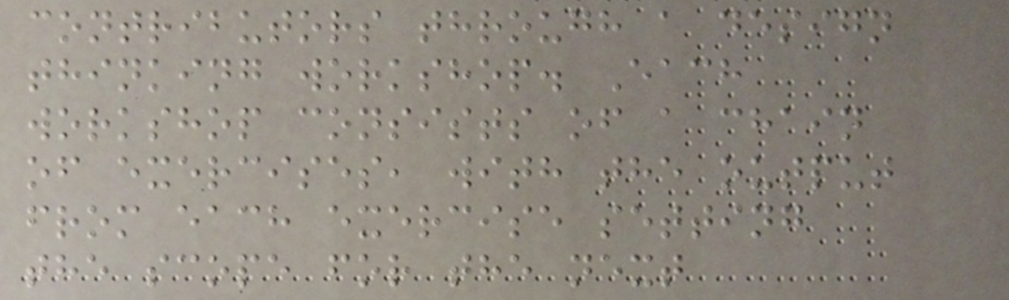contributors through a design
thinking workshop. Each
workshop consists of a chain
of exercises, with the output
from each exercise setting
the scope for the next
